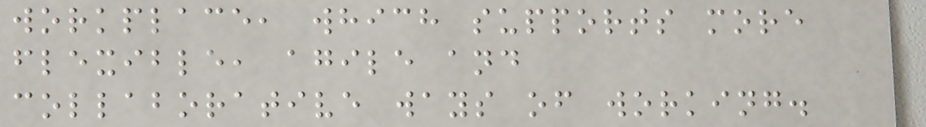workplace, which supports more
flexible, agile and
collaborative ways of working.
